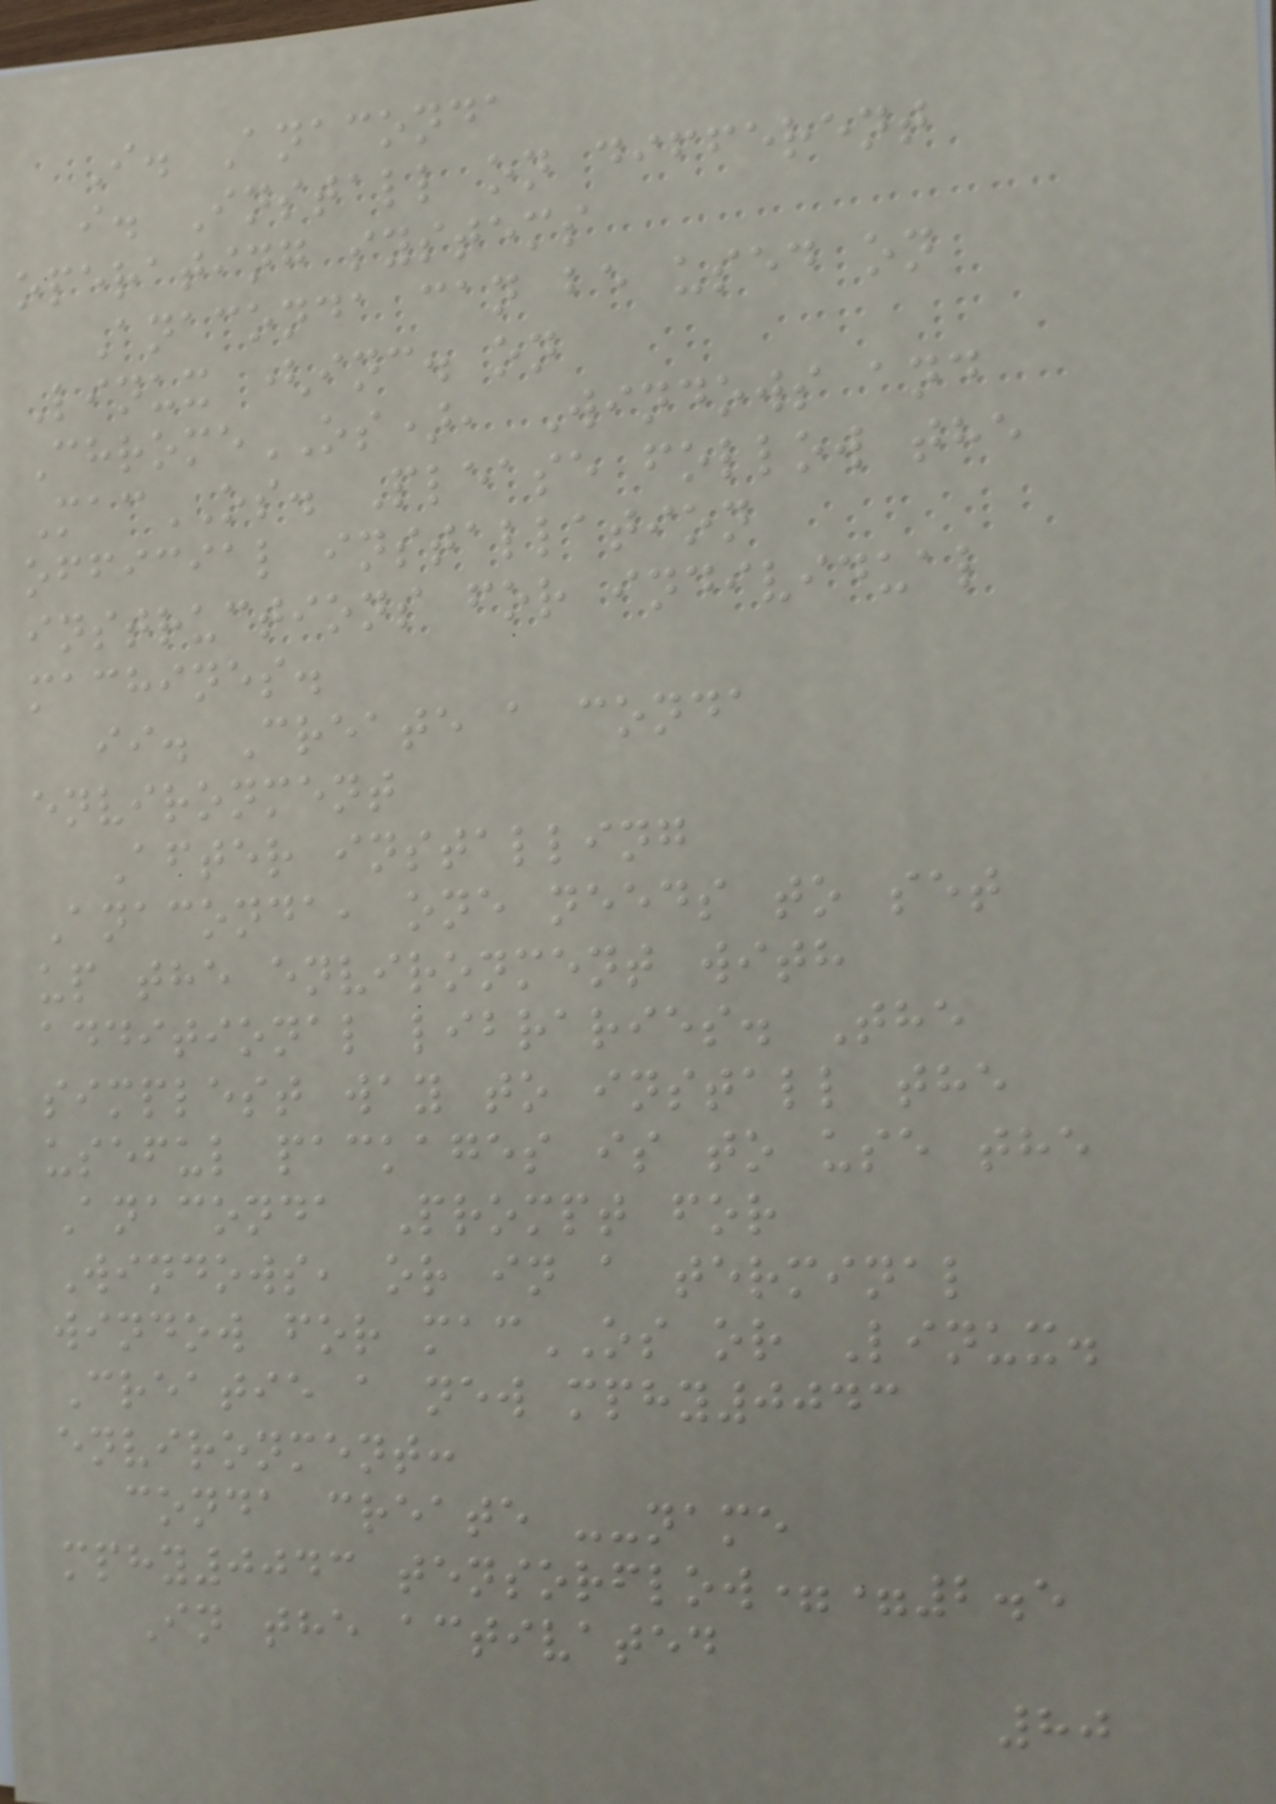I. Anaconda
i. Install on different
operating systems
Anaconda can be used on
Linux (inc. on
ChromeOS), Windows and
MacOS. Please follow the
official installation
instructions for individual
machines.
ii. Create a conda
environment
After installing
Anaconda, one needs to set
up the environment with
additional libraries. The
simplest way to install the
useful packages is to use the
Anaconda Prompt for
Windows, or in a terminal
window for macOS or Linux.
Creatie a new mphy0043
environment:
conda create --name
mphy0043 tensorflow==2.5
In the activated
80
